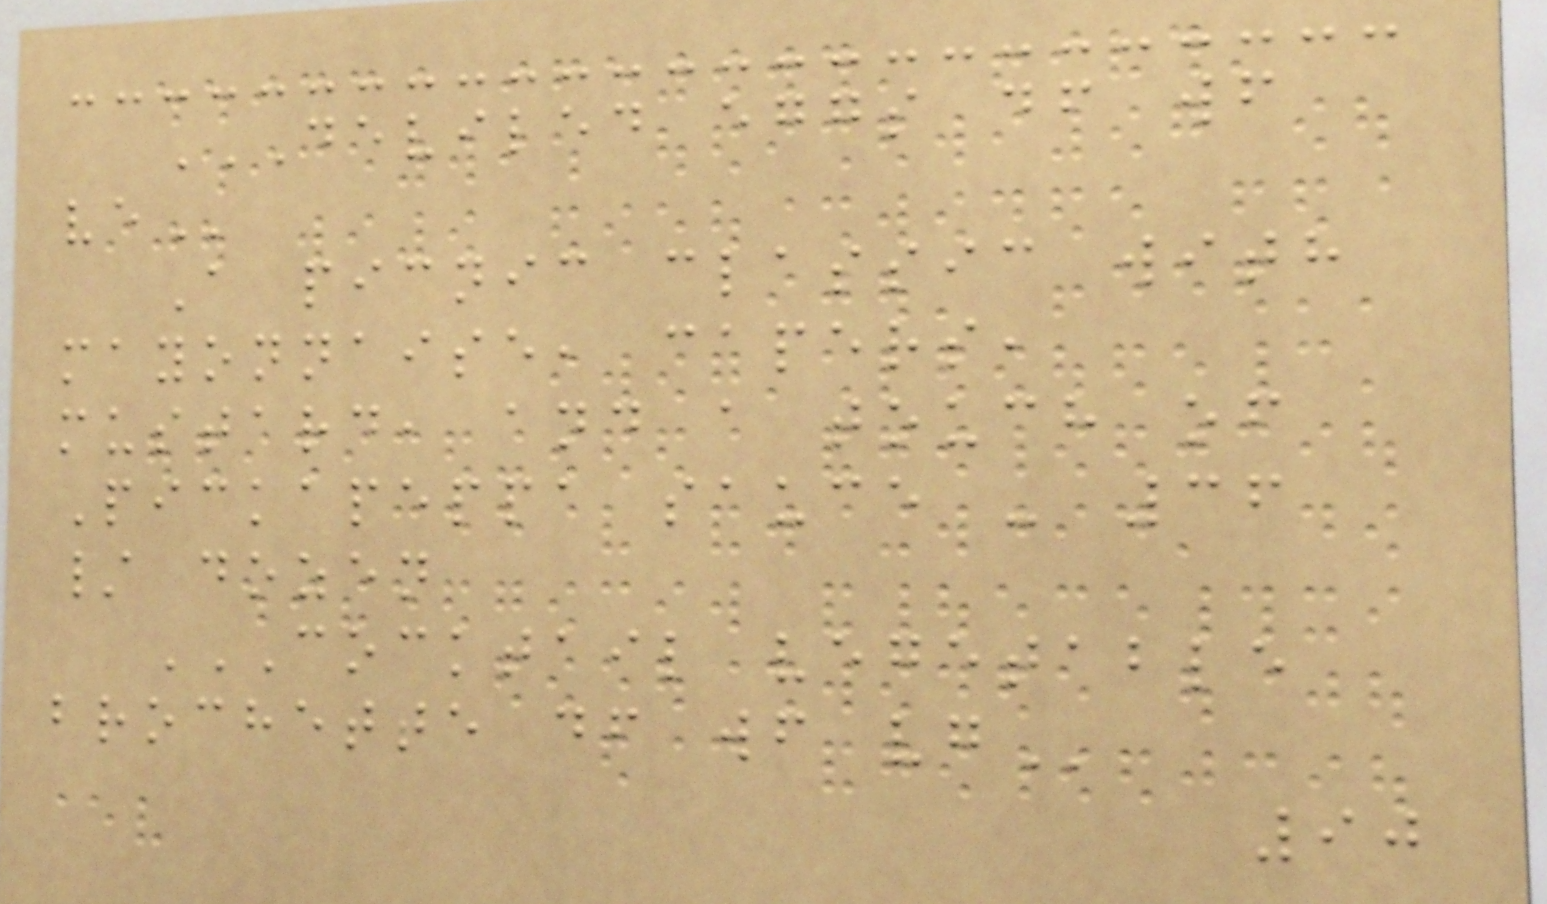DEVILED EGGS DF WF
VE
A picnic classic with
mayonnaise, capers,
mustard, and a touch of
Pickapeppa sauce - 36
/ dozen
COCKTAIL VEGETABLE
BROCHETTE DF WF VG
90
